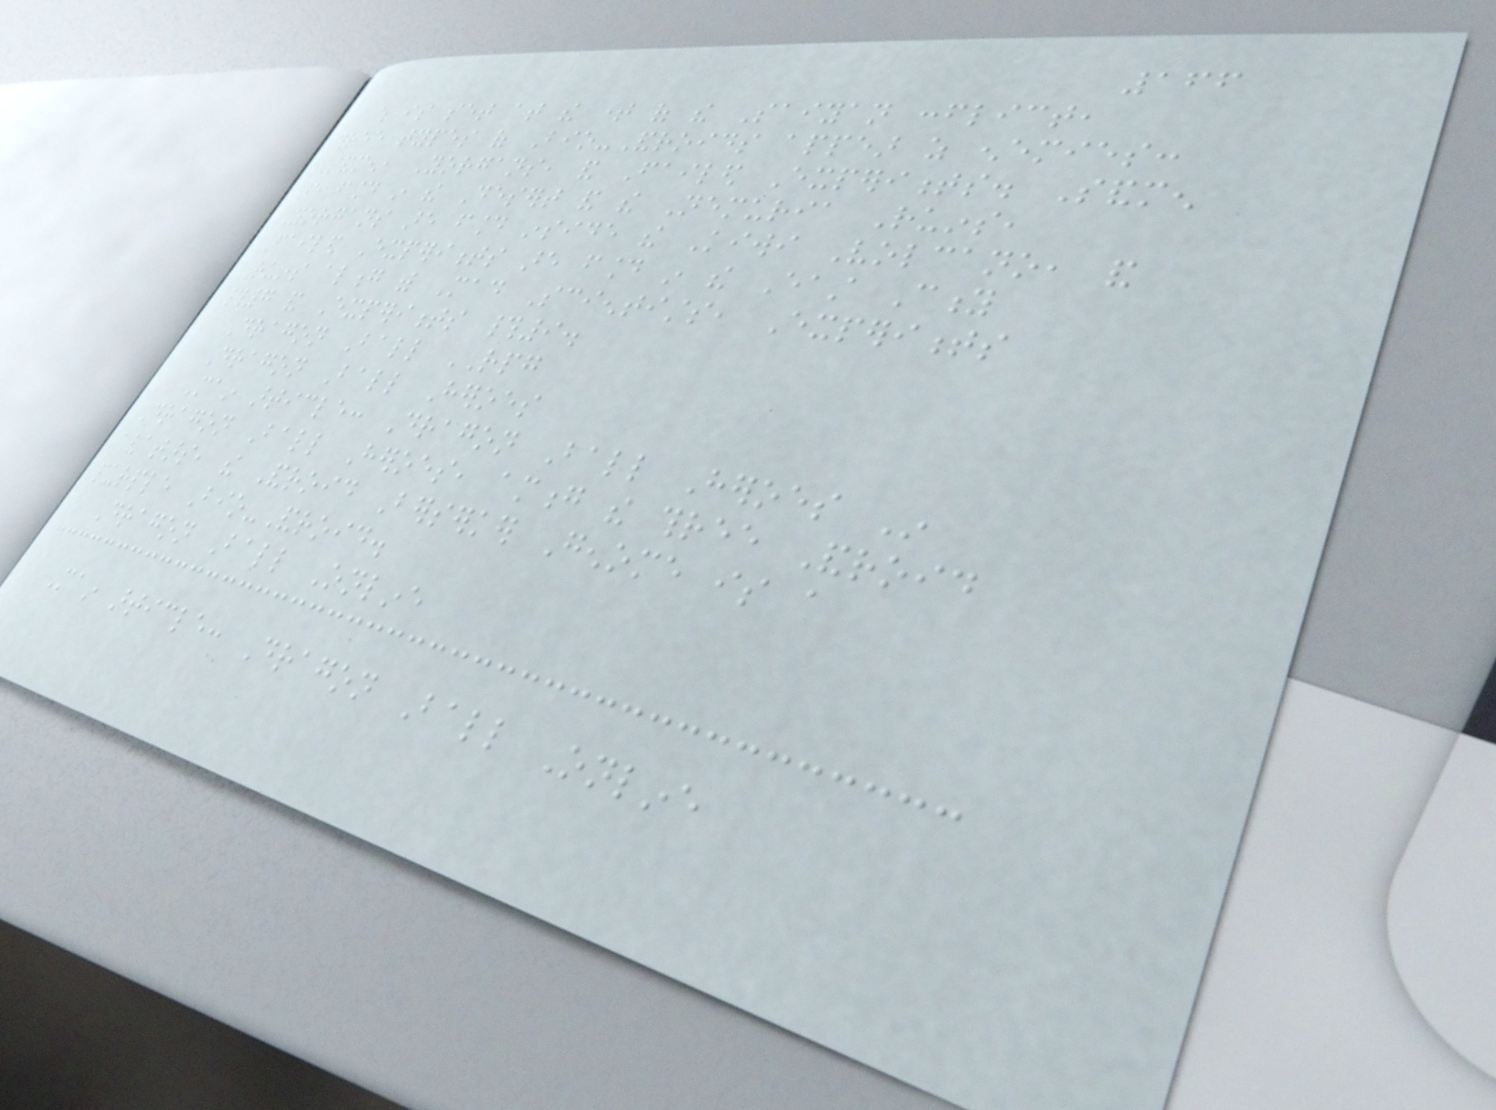166
which is set at the time of the Saiyan conflict,
three types of Bio-Androids appear as enemies:
Sandmen, Yorgans, and Failed Experiments. Sandmen
are found in the Desert and the Nemuria Ruins,
Yorgans are found inside the Kiwi Volcano, and
Failed Experiments are found in the East City
Ruins along with Mad Scientists, Experiments
#7 and Experiments #9.
Dragon Ball RPG
Dragon Ball Heroes
Main article: Dragon Ball Heroes In
Dragon Ball Heroes, among the three Android
avatars, the Android Berserker Genome is a
purple Bio-Android.
Dragon Ball Online
Main article: Dragon Ball Online
